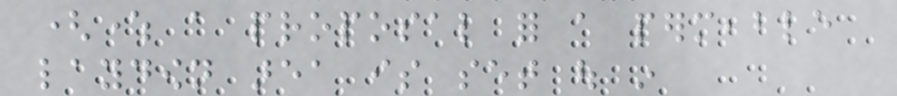(where a proposal for a permeable
laydown area is set out in
